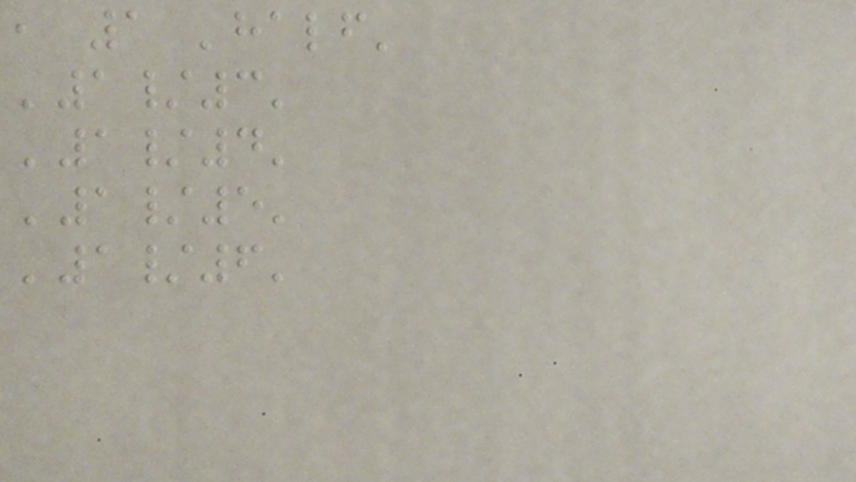, 1 'half'
'1/3'
'1/4'
'1/5'
'1/6'
